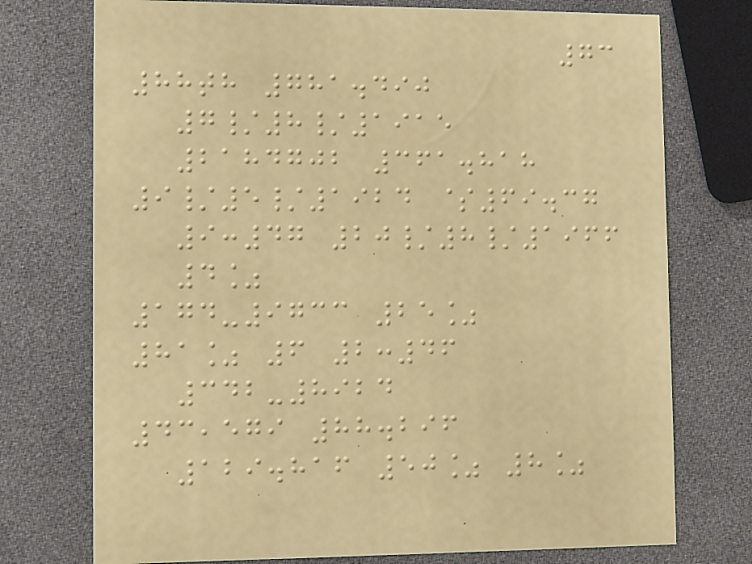73
88th 781.490
7/8/1915
2184702 361.818
9/5/1924 $69.37
9:47 20/8/1966
4%
174-9733 25%
81% 6 2:46
342-8924
43,579 88.296
129.816 50% 8%
